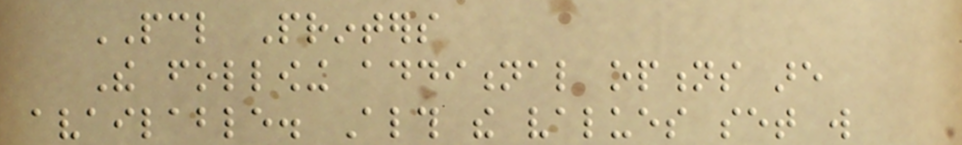PCL Printers
The following additional options are
available. Although the values set will
